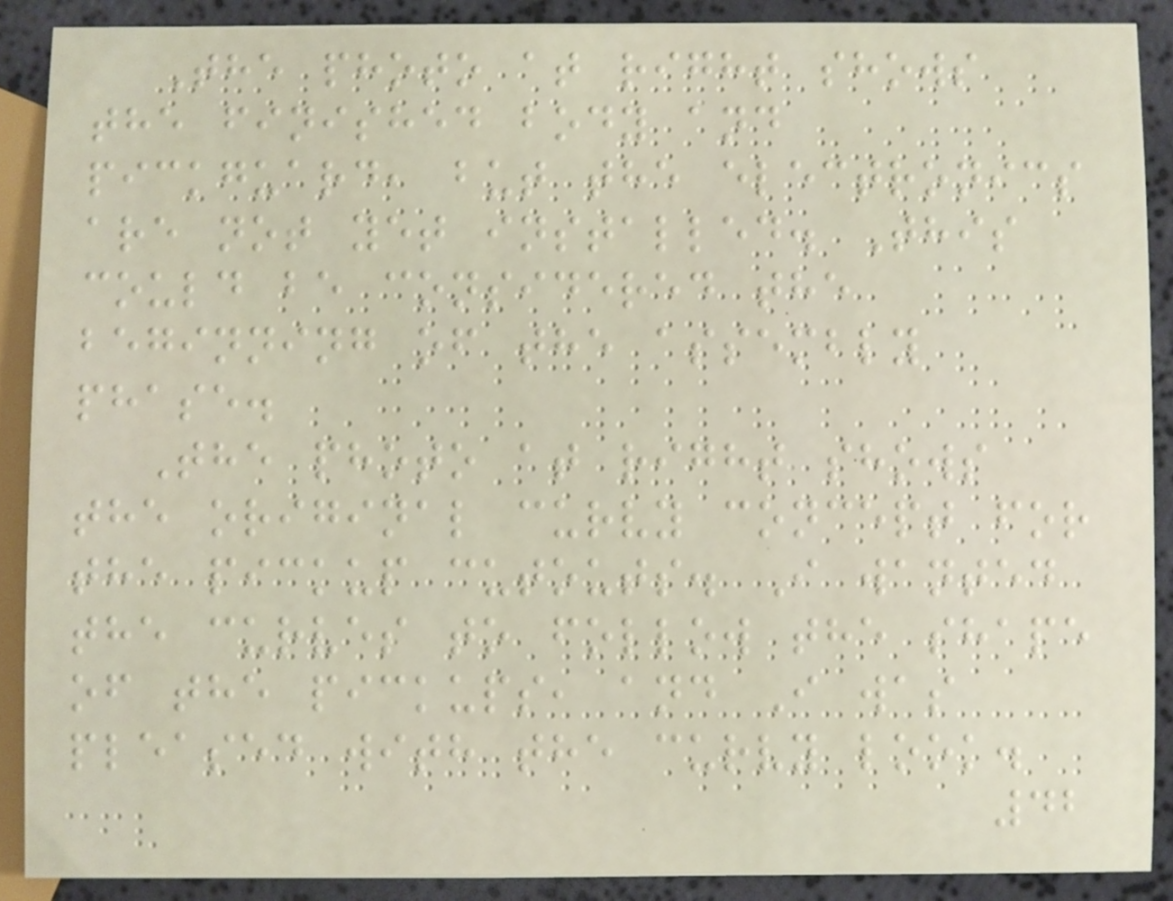The photo at right shows
the finished body and
pickguard, but the electronics
are not yet installed. This
could be considered the
beginning of the assembly
phase.
The photo at right shows
the original curvy concept for
the pickup cutouts. I wanted
the curves to follow the shape
of the pickups, and I was
pleased with the curvy look.
42
